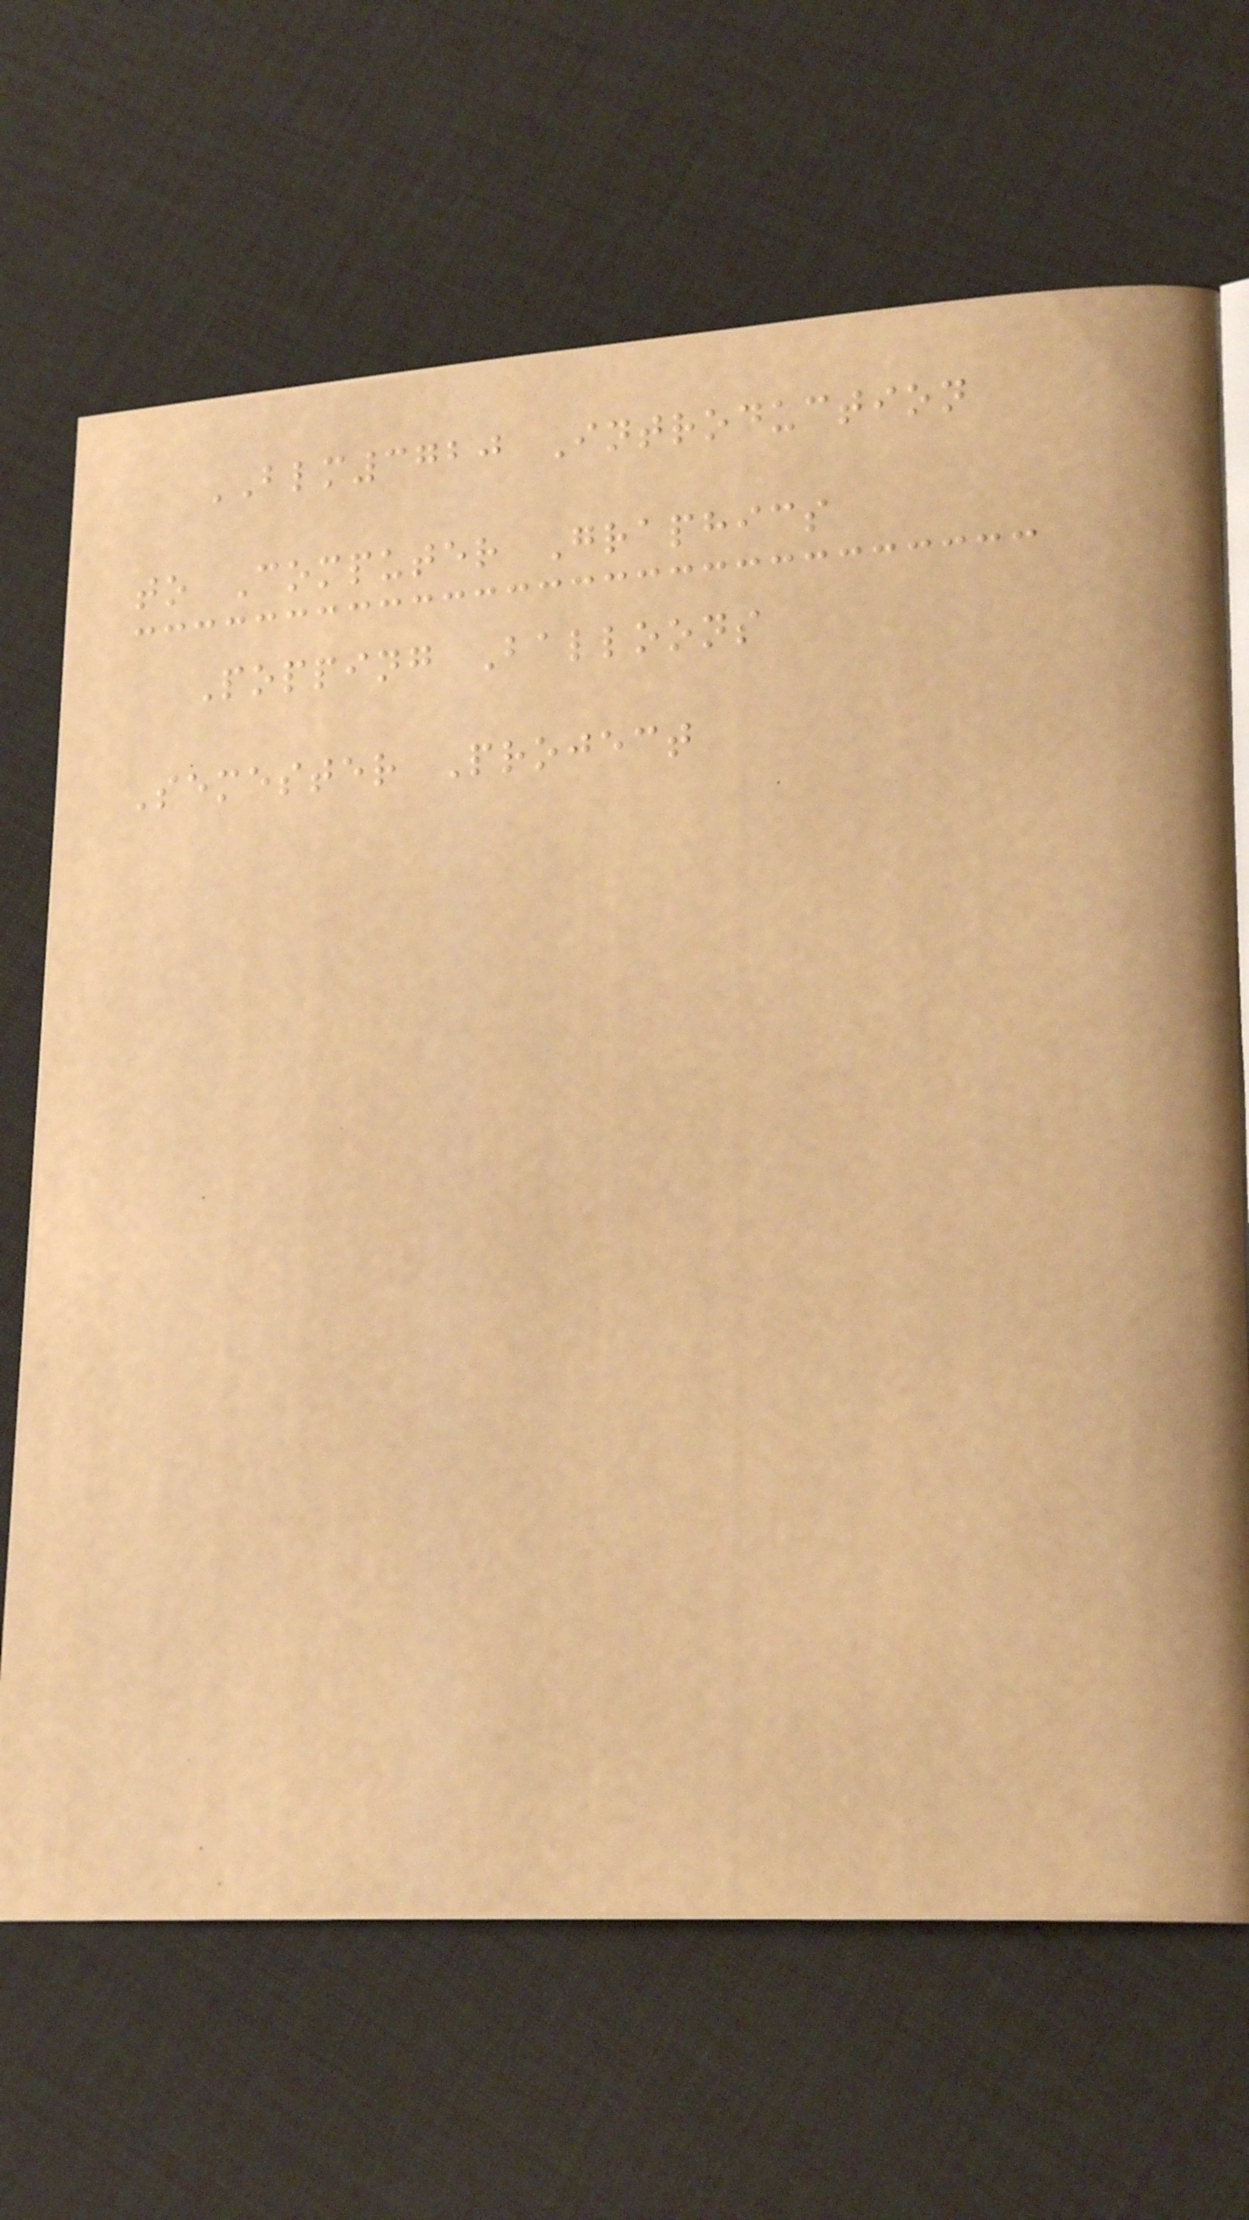BLM3720 Introduction
to Computer Graphics
Popping Balloons
Semester Project
